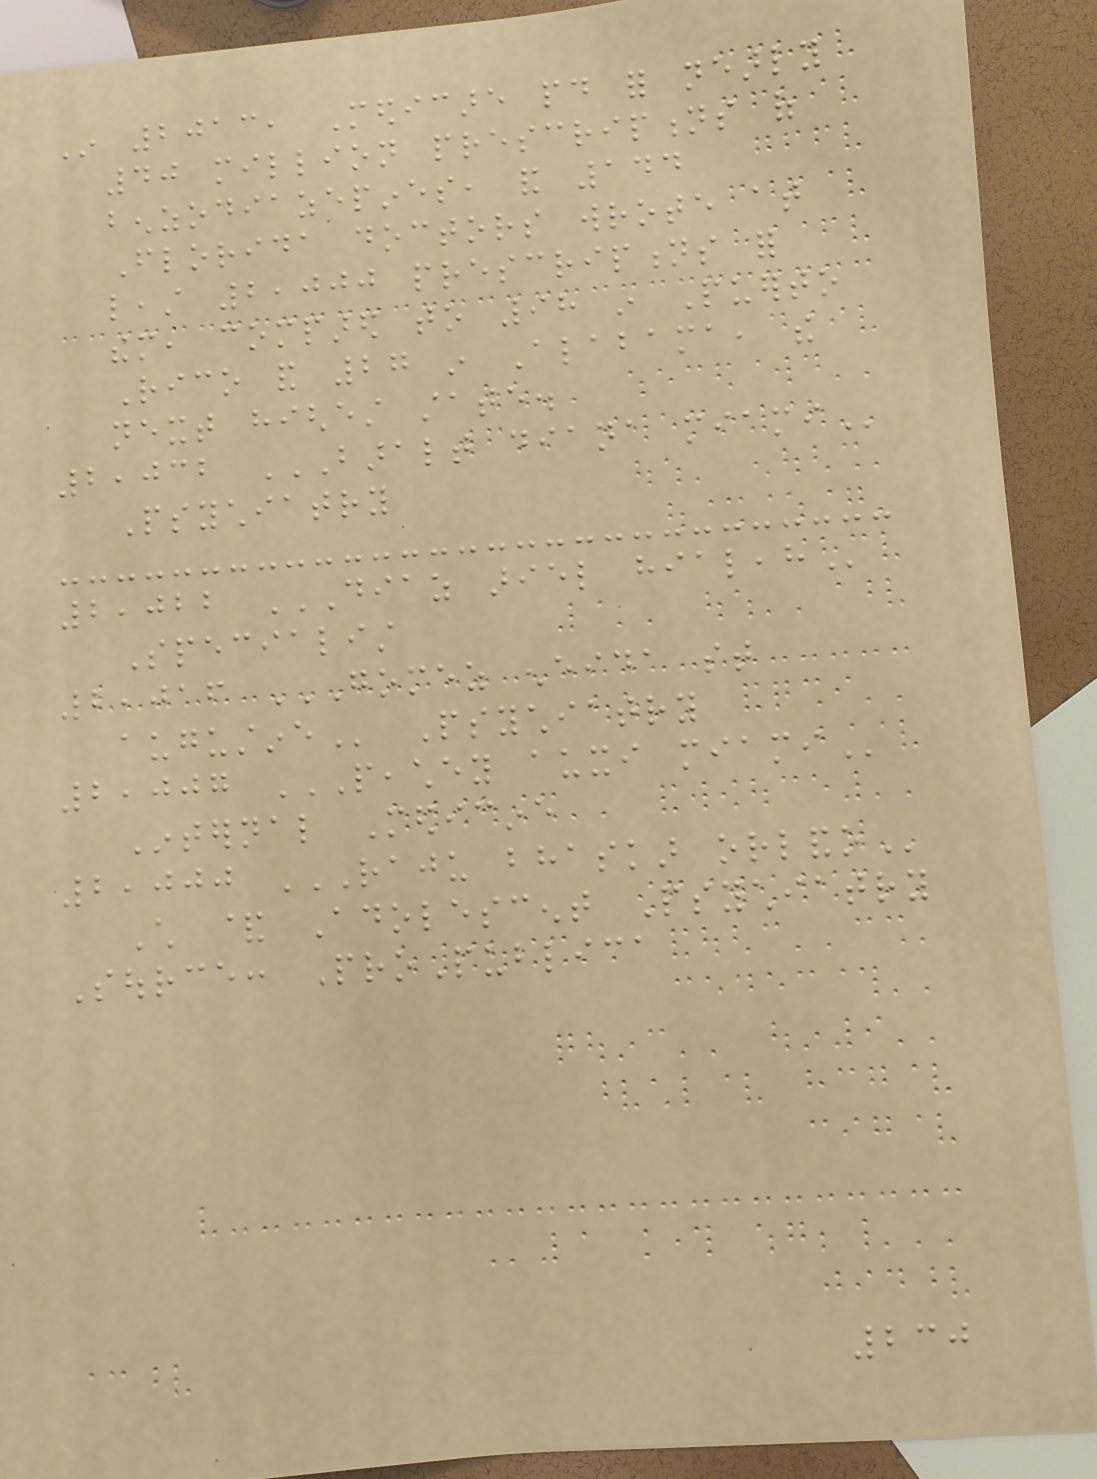In 2013, Medicare paid for nearly
40 million prescriptions of
benzodiazepines, and 144
Florida doctors wrote at
least 2,000 prescriptions for
them, compared to 98 in Puerto
Rico and 27 in Alabama, the
next highest state.
2,032 BARALT DIANA MIAMI
Psychiatry
2,022 DIAZ ARIEL HIALEAH
Specialist
2,016 GOMEZ ENEIDA ST
AUGUSTINE Psychiatry
2,007 PEACHEY AUXI MIAMI
Internal Medicine
2,000 RAJU BHASKAR ORLANDO
Child & Adolescent Psychiatry
Source: ProPublica
230
